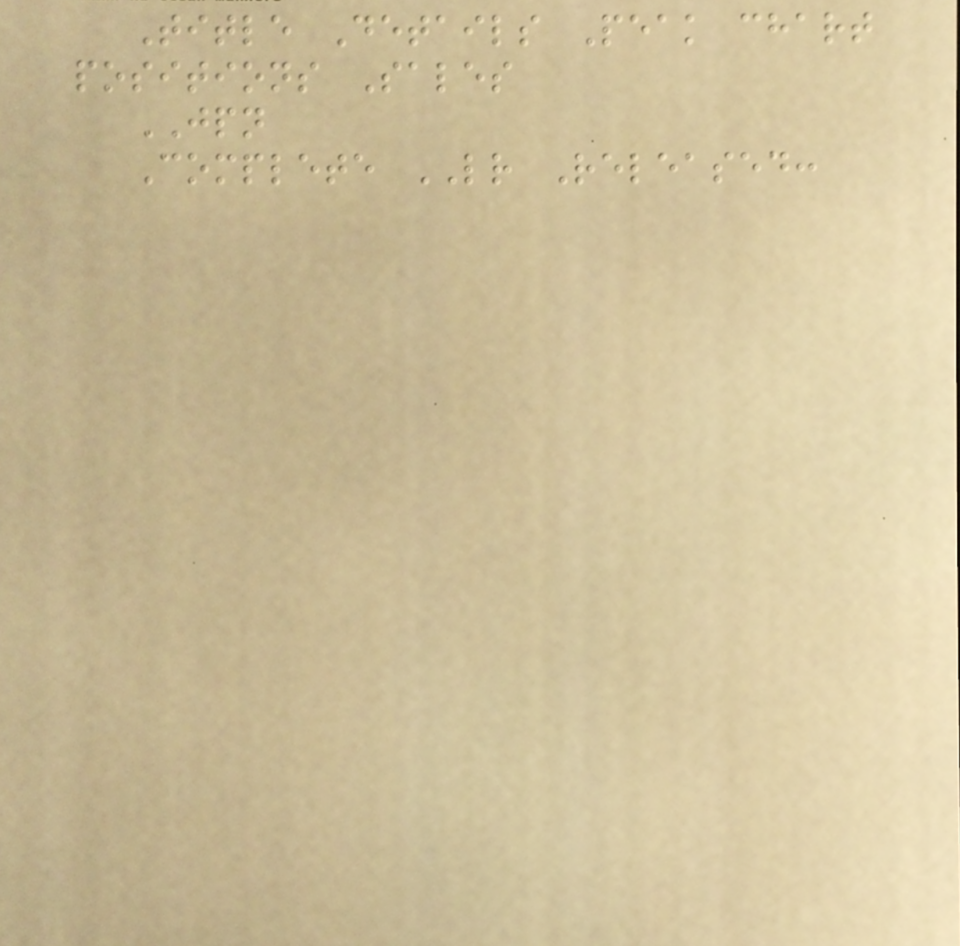Title Details Peak chart
positions Sales
JPN
Complete LR Released:
